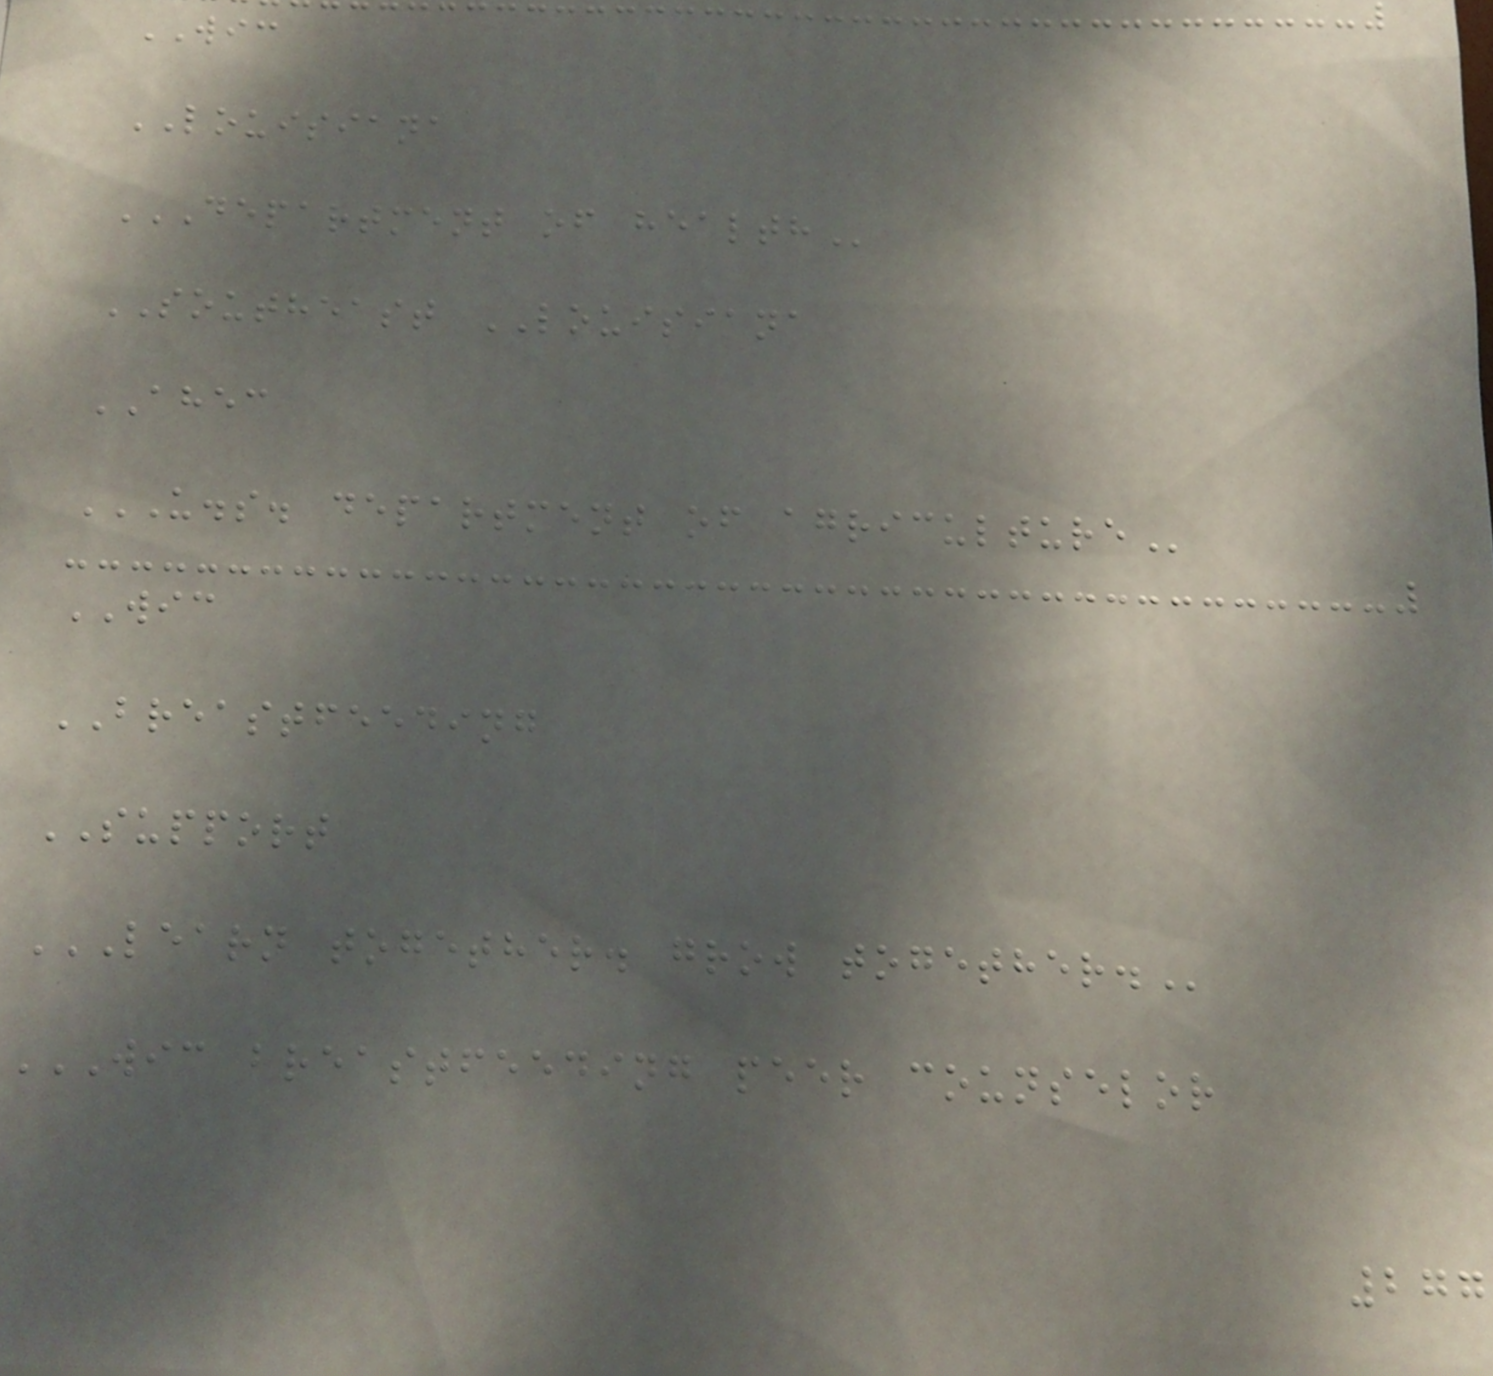WIC
LOUISIANA
DEPARTMENT OF HEALTH
SOUTHEAST LOUISIANA
AHEC
U.S. DEPARTMENT OF AGRICULTURE
WIC
BREASTFEEDING
SUPPORT
LEARN TOGETHER. GROW TOGETHER.
WIC BREASTFEEDING PEER COUNSELOR
277
